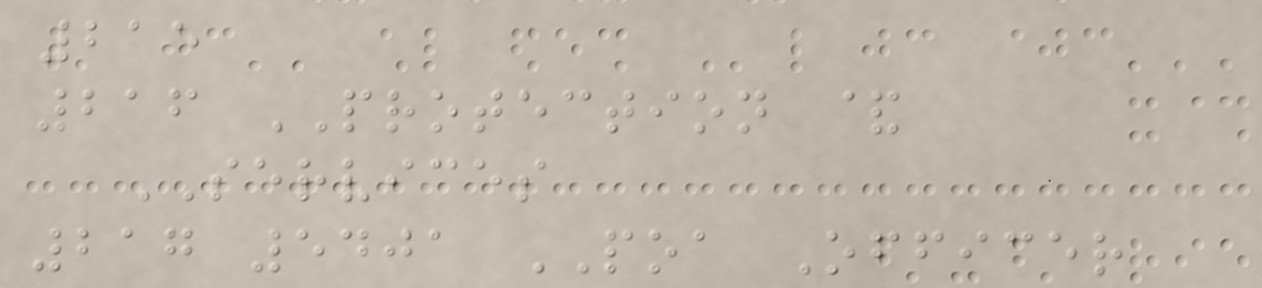215
216 PROTECTION &
SERVICES
217 5401 POA Officer
